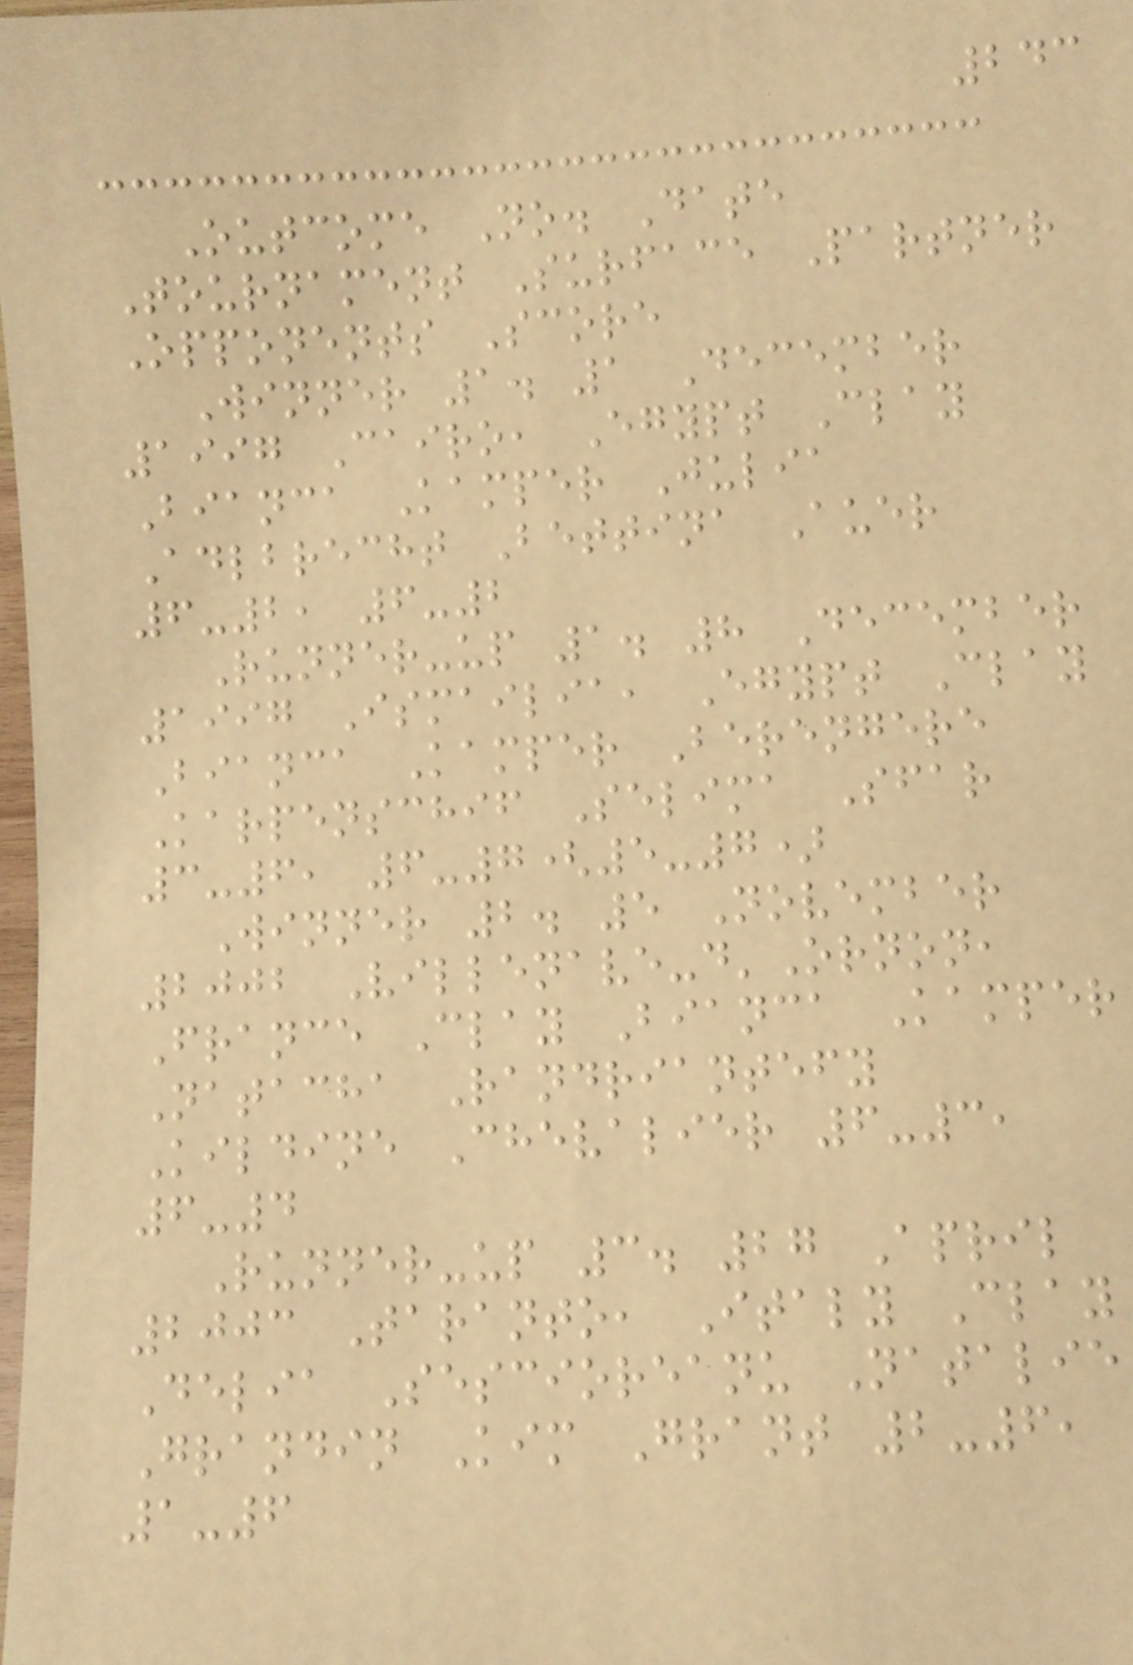243
Outcome No. Date
Tournament Surface Partner
Opponents Score
Winner 1. 1 December
1997 Cairo, Egypt Clay
Bianca Kamper Julia
Adlbrecht Bettina Auer
6-2, 6-2
Runner-up 1. 8 December
1997 Ismailia, Egypt Clay
Bianca Kamper Berengere
Karpenschif Selima Sfar
3-6, 6-7(5-7)
Winner 2. 5 November
2002 Villenave-d'Ornon,
France Clay Bianca Kamper
Natacha Randriantefy
Kildine Chevalier 6-3,
6-4
Runner-up 3. 27 April
2003 Taranto, Italy Clay
Delia Sescioreanu Natalie
Grandin Kim Grant 2-6,
1-6
